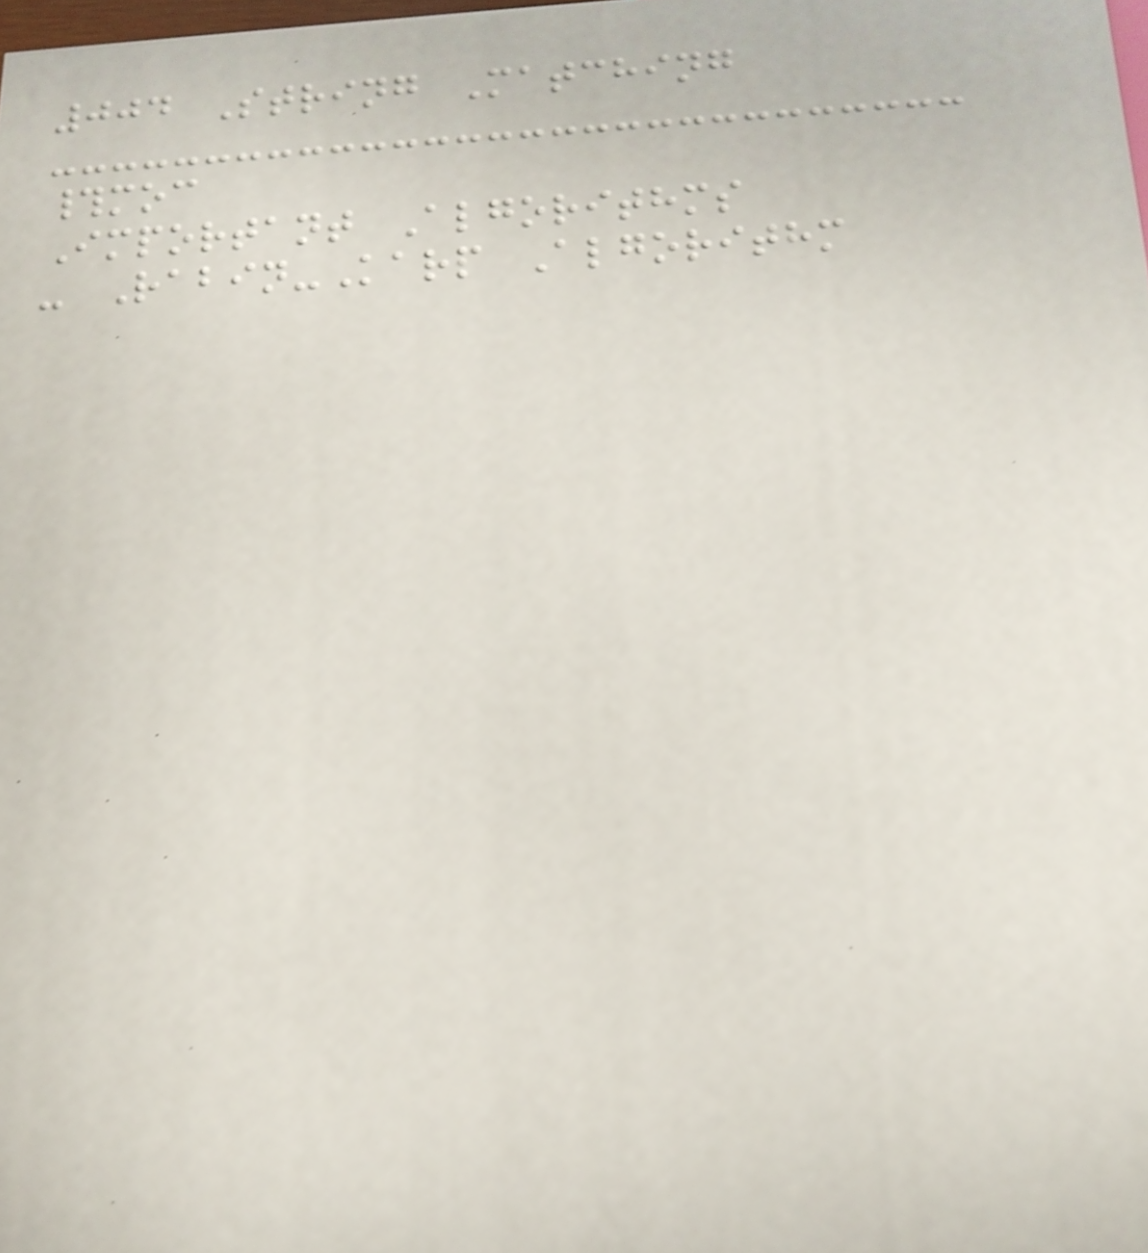004 String Matching
#moc
Important Algorithms
- Rabin-Karp Algorithm
